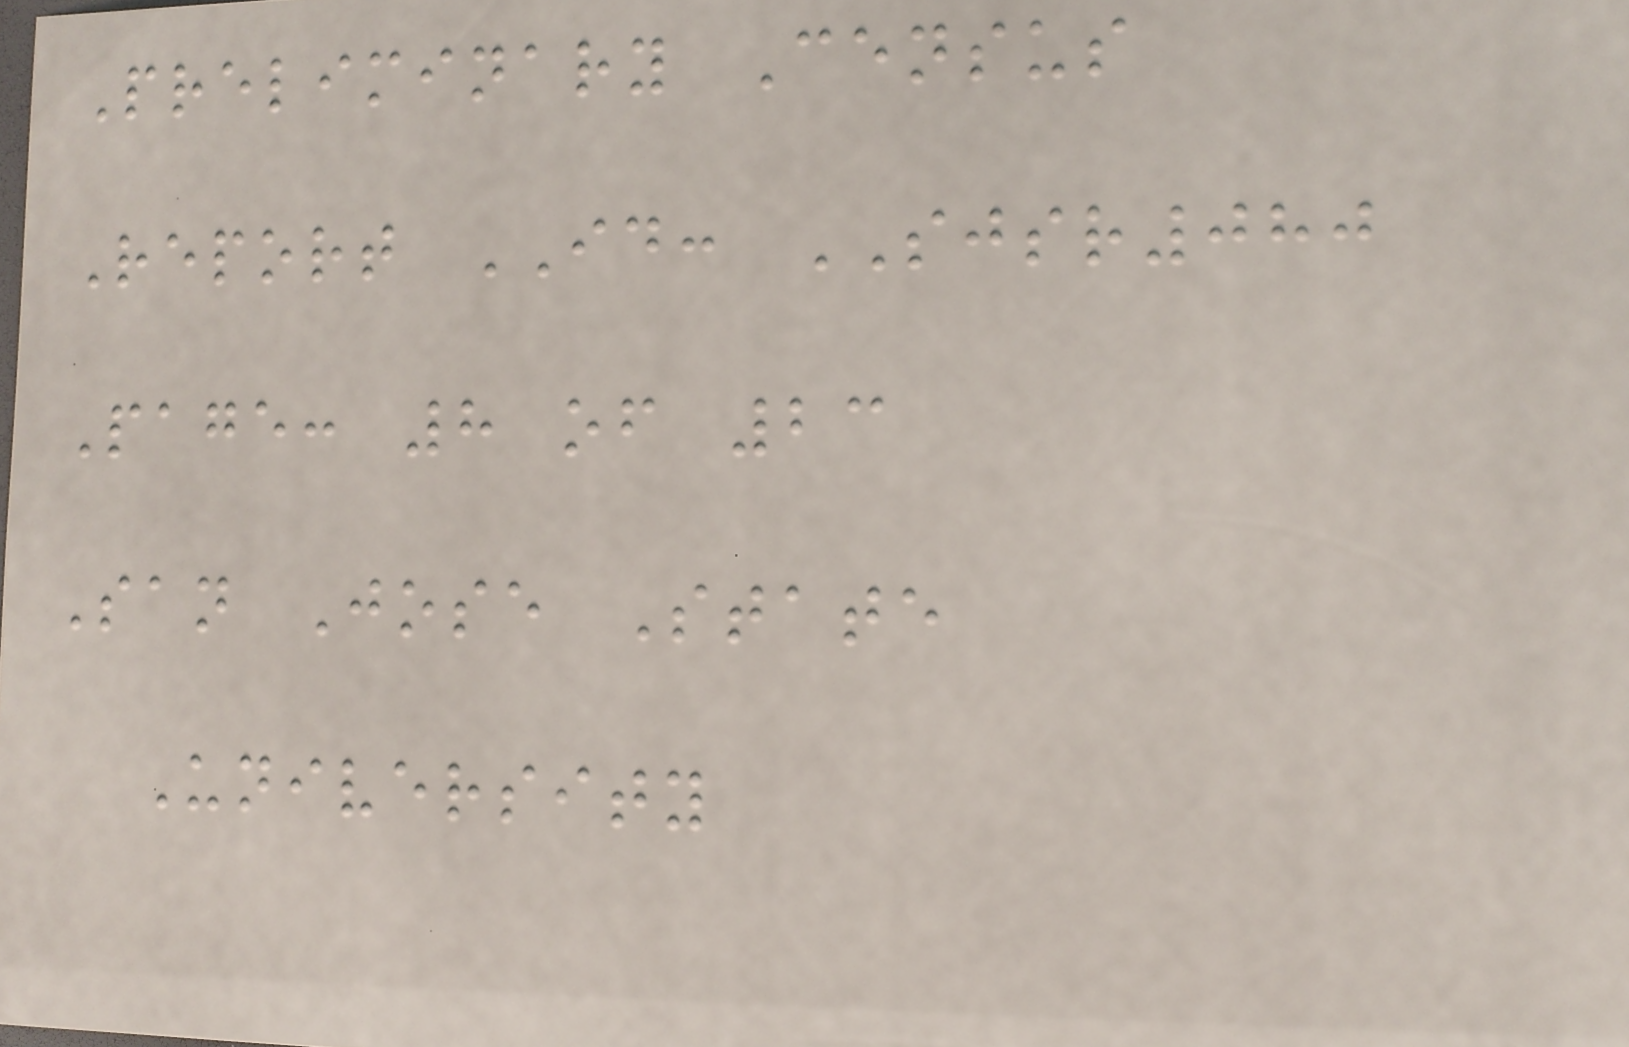Preliminary Census
Report ID: SJSR080
Page: 8 of 23
San Jose State
University
